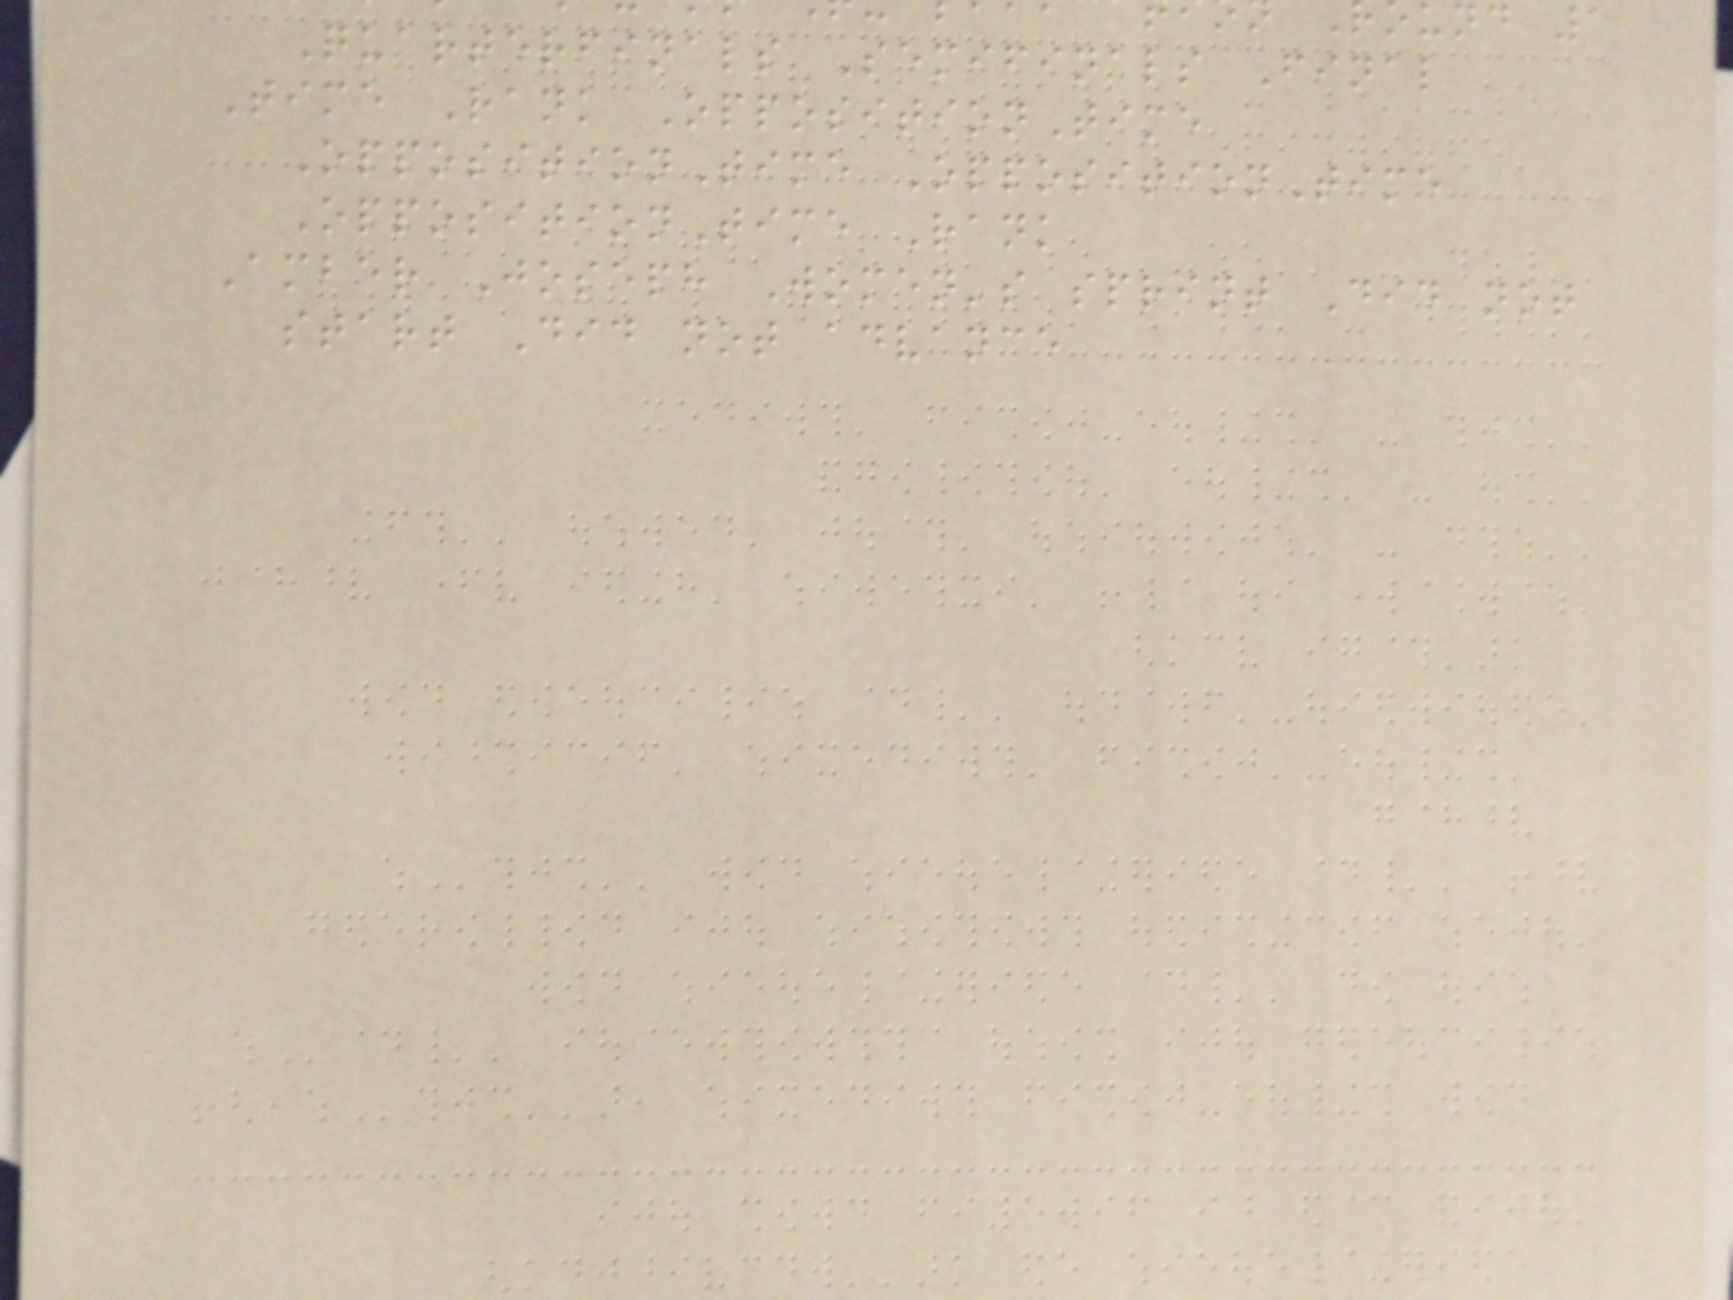Quarterfinals Semifinals Final
Time Rank OppositionTime
OppositionTime OppositionTime
OppositionTime Rank
Amber Joseph Women's sprint Did not
start Did not advance
